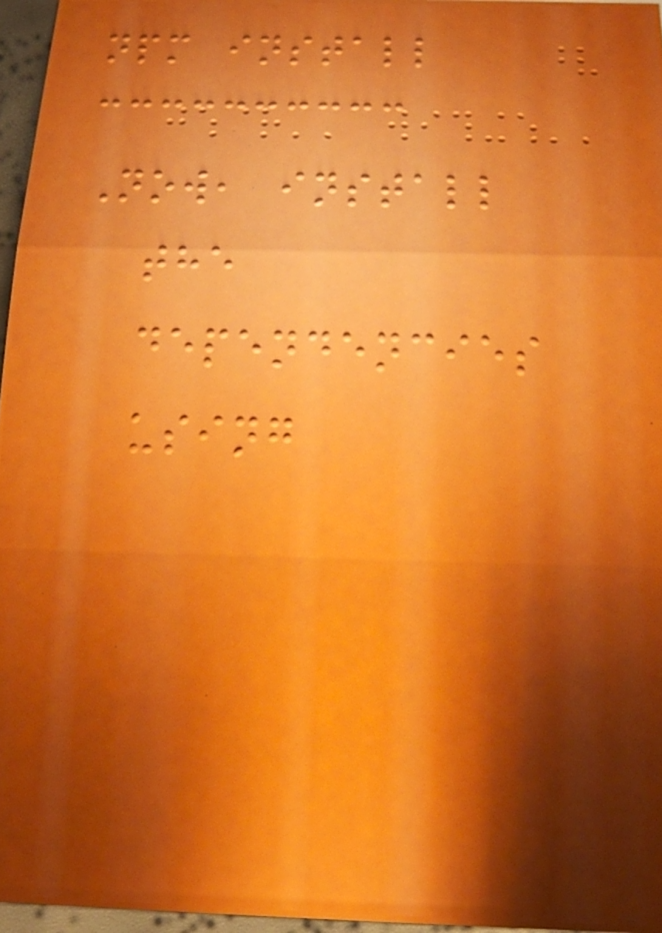npm install
Now, install
the
dependencies
using
